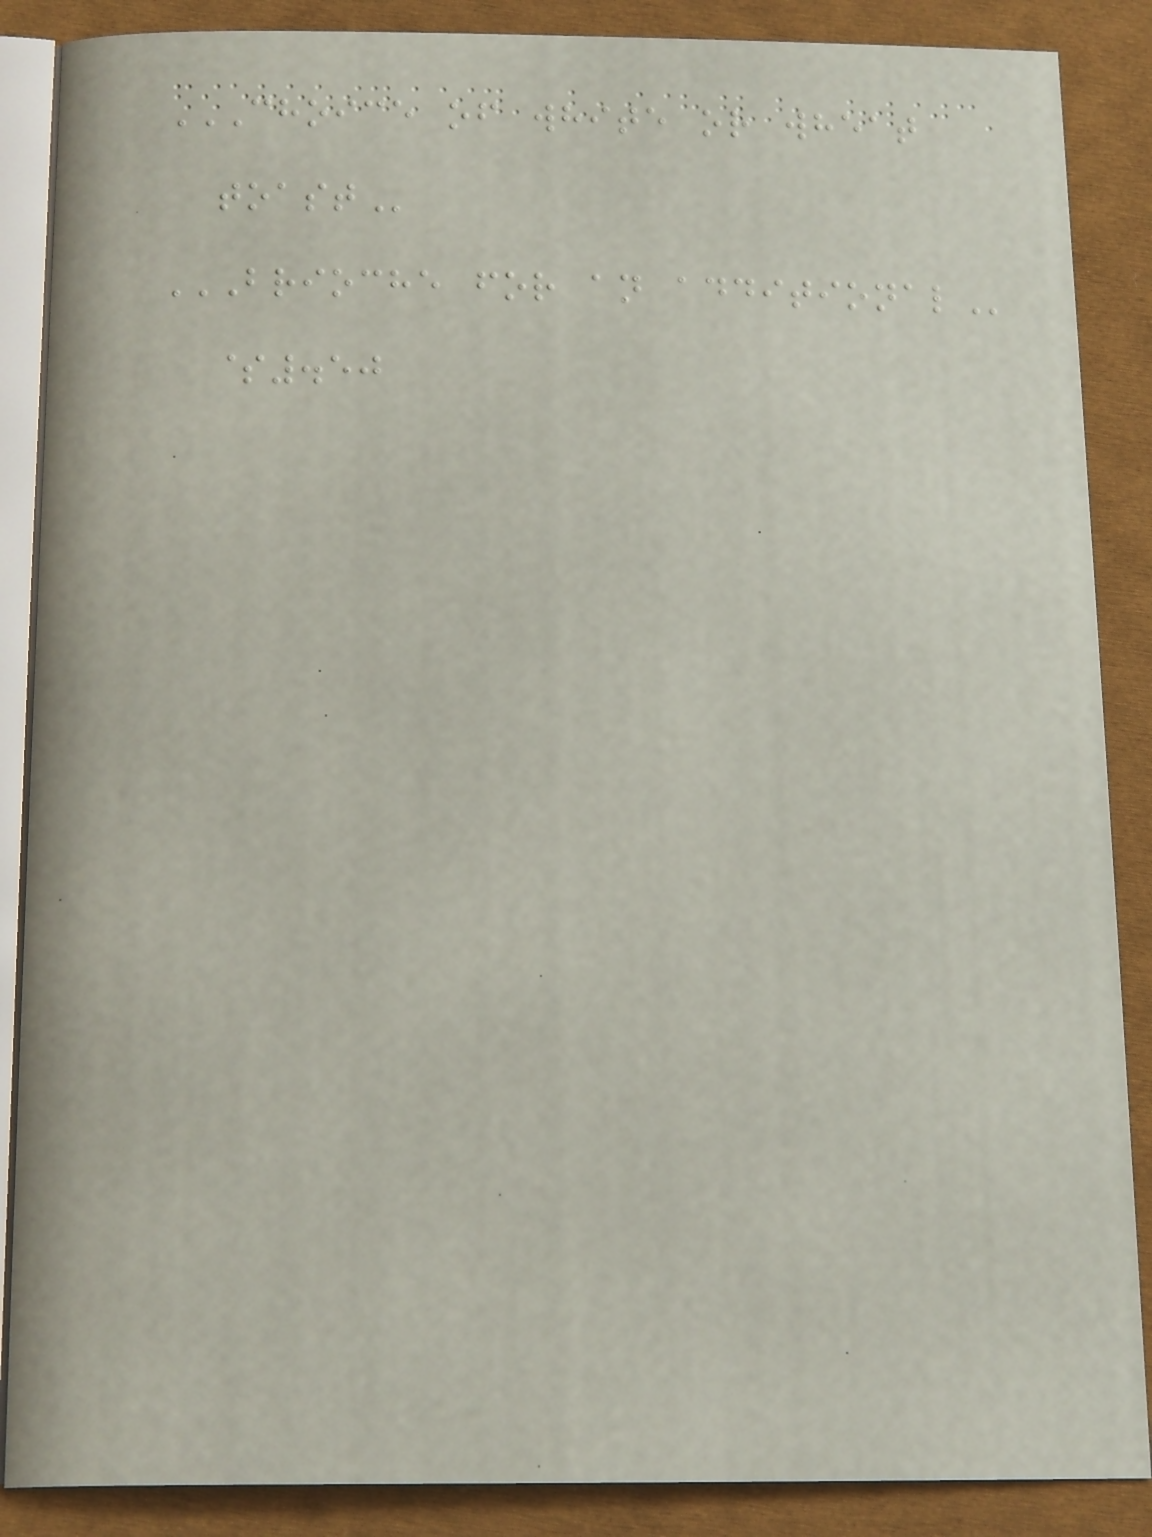CHOICE OF WHITE OR WHEAT
TOAST
BRIOCHE FOR AN ADDITIONAL
$.50
